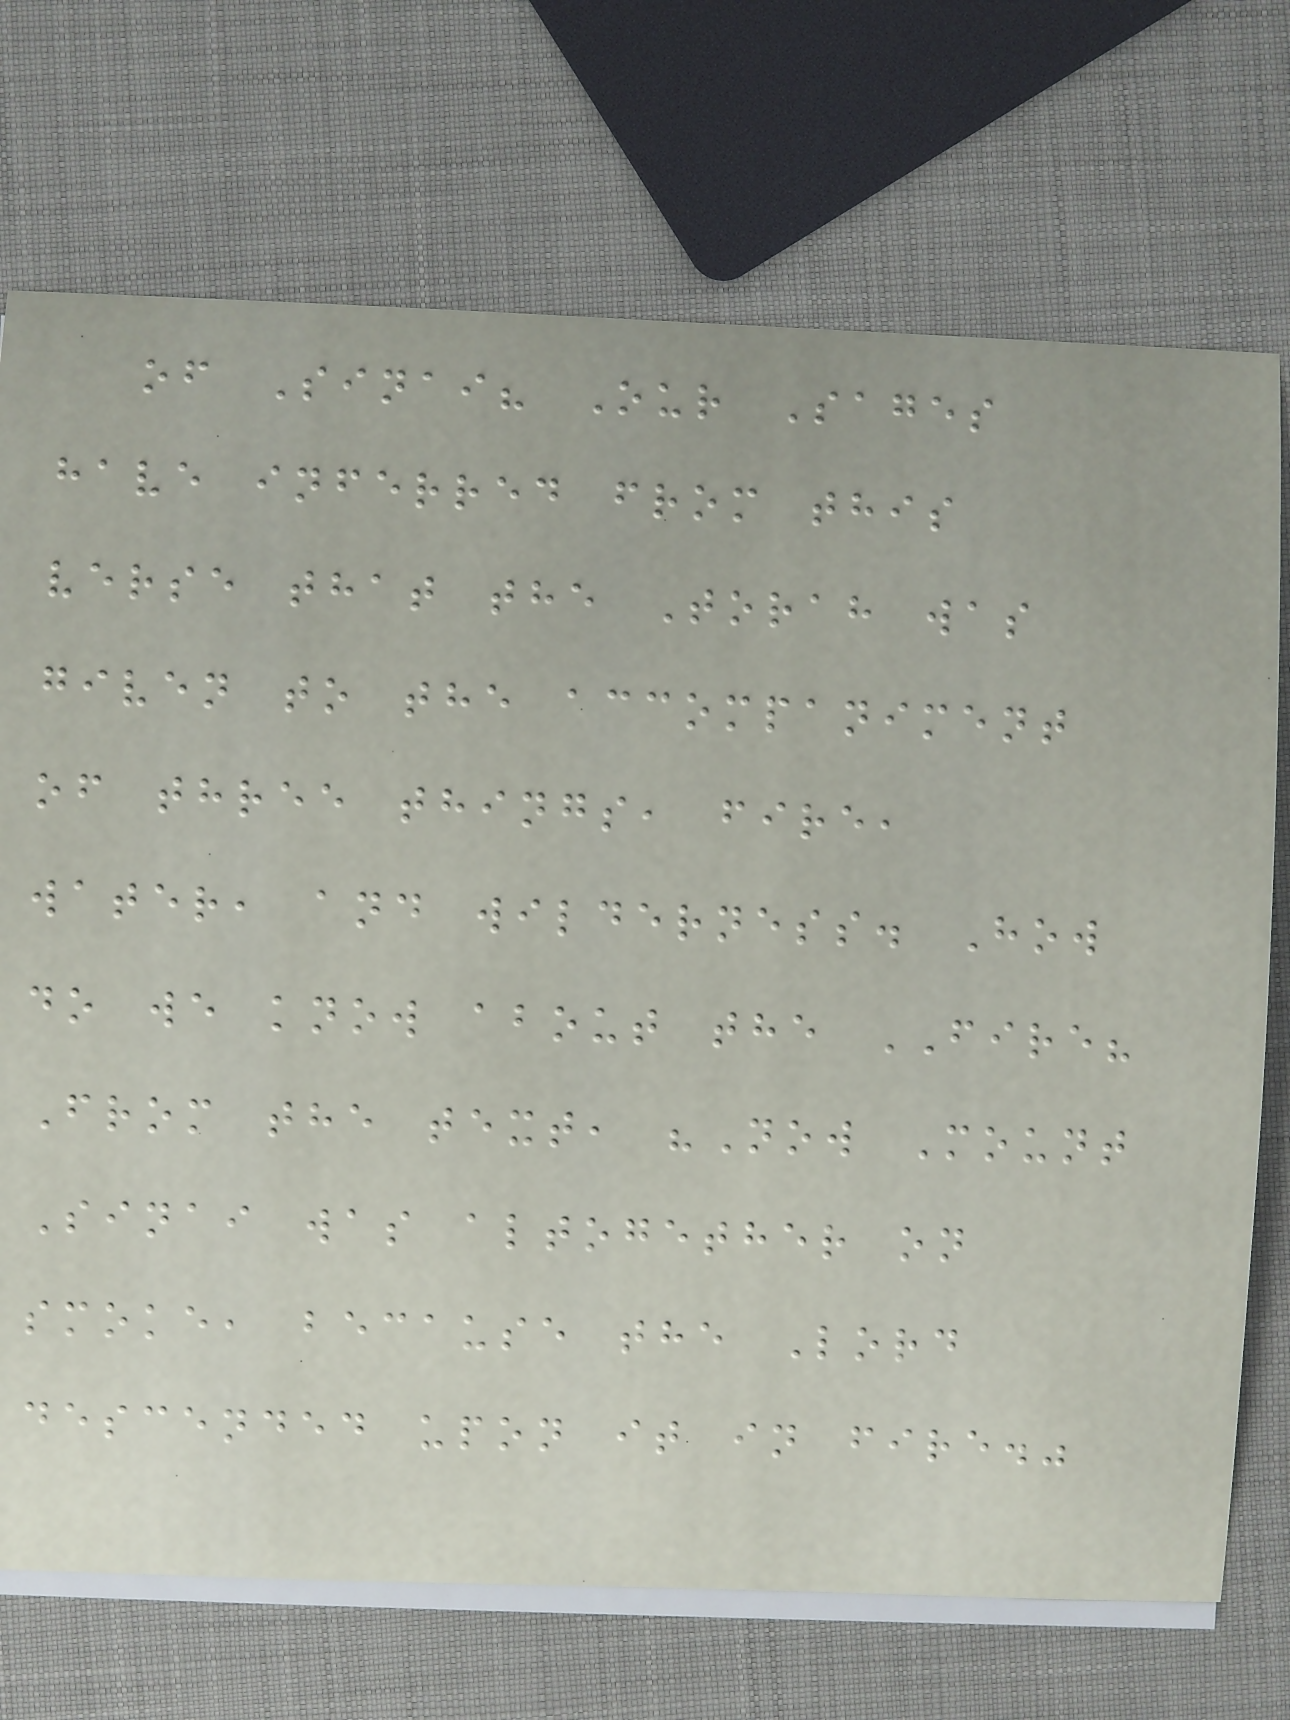of Sinai? Our Sages
have inferred from this
verse that the Torah was
given to the accompaniment
of three things, fire,
water, and wilderness. How
do we know about the FIRE?
From the text, "Now Mount
Sinai was altogether on
smoke, because the Lord
descended upon it in fire."
